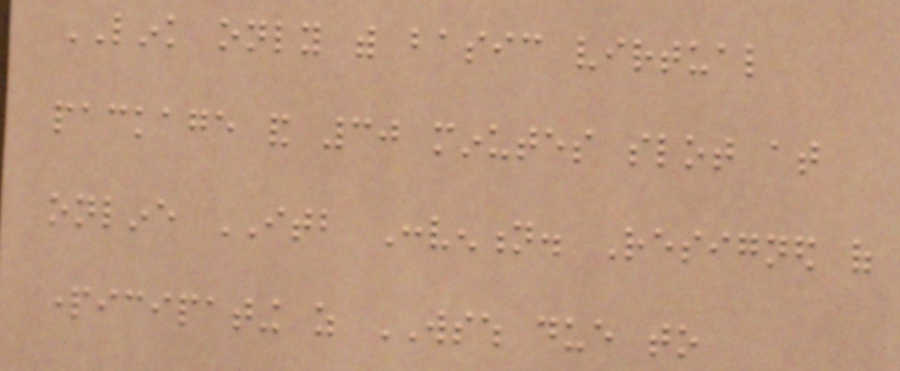LINK only with basic virtual
package and 30 minutes slot at
online ITB Convention. Resigned of
participating as WSWH due to
